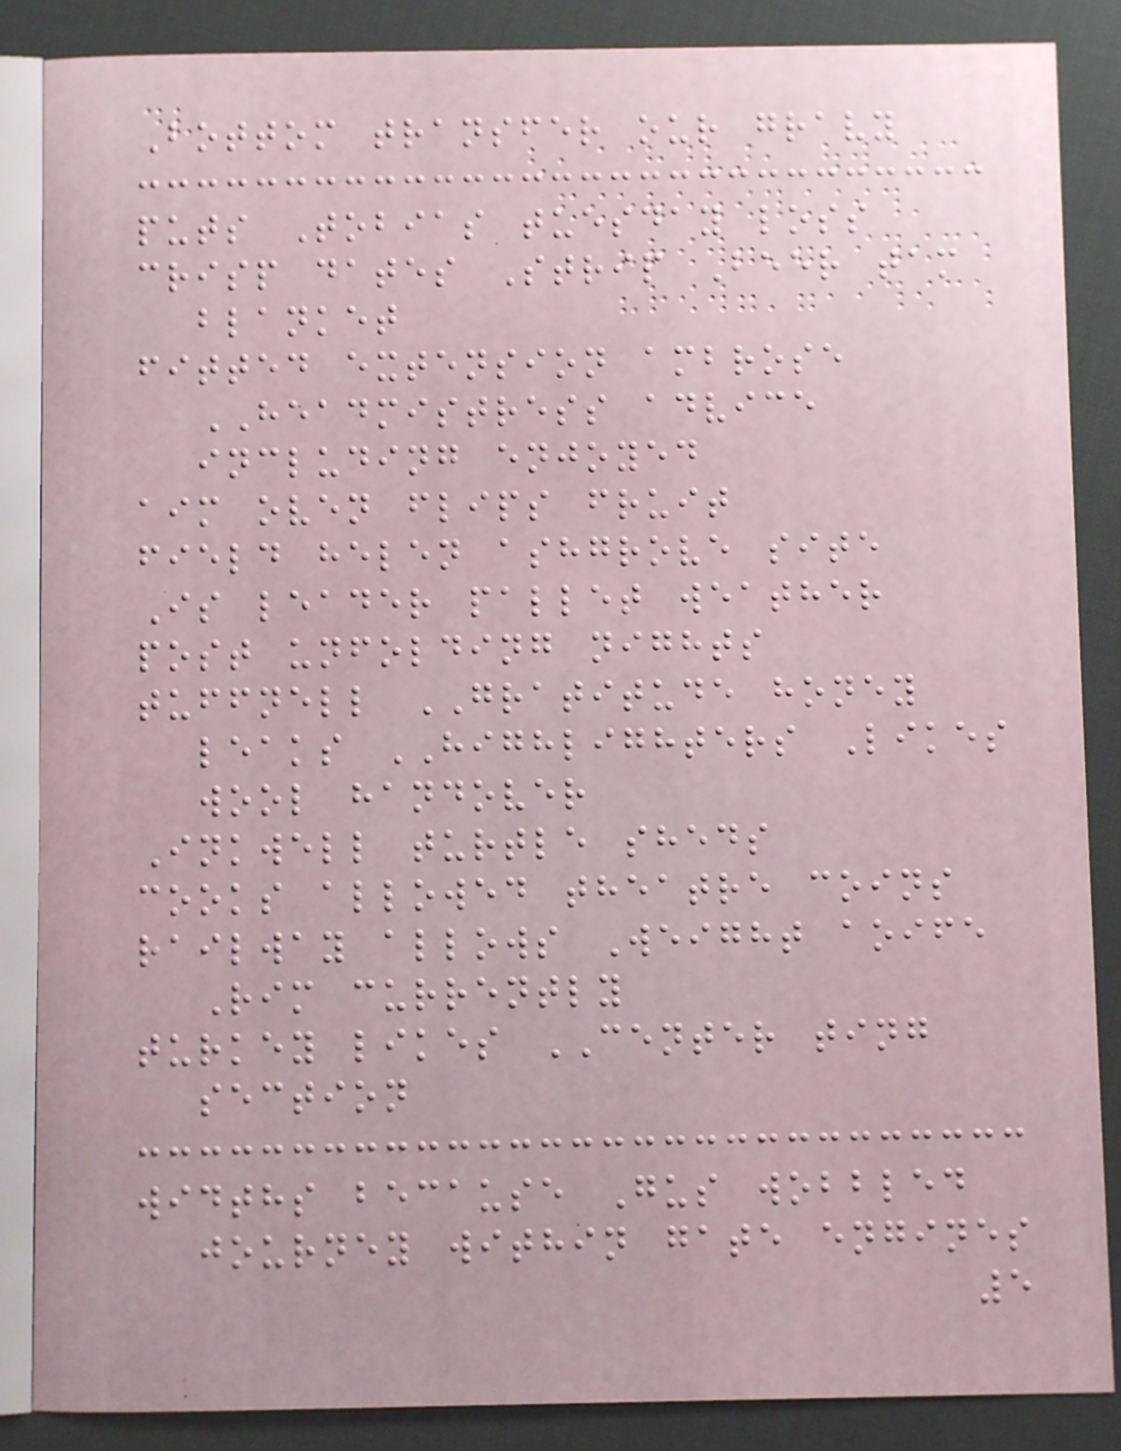Bottom transfer our gravy
puts Tobias tuesday loss
crisp dates Strip Beer tam
blanket
fitted extension ambrose
HEADMISTRESS advice
including enjoyed
aim oven flips fruit
field helen ashgrove site
Is leader pallet weather
post unfolding nights
tuffnell GRATITUDE honey
leaks HIGHLIGHTERS Likes
wool handover
Inkwell turtle sheds
cooks allowed theatre coins
railway allows Weight aoife
Rim currently
turkey likes CENTER ting
section
widths because Gus wobbled
journey within gate engines
5
